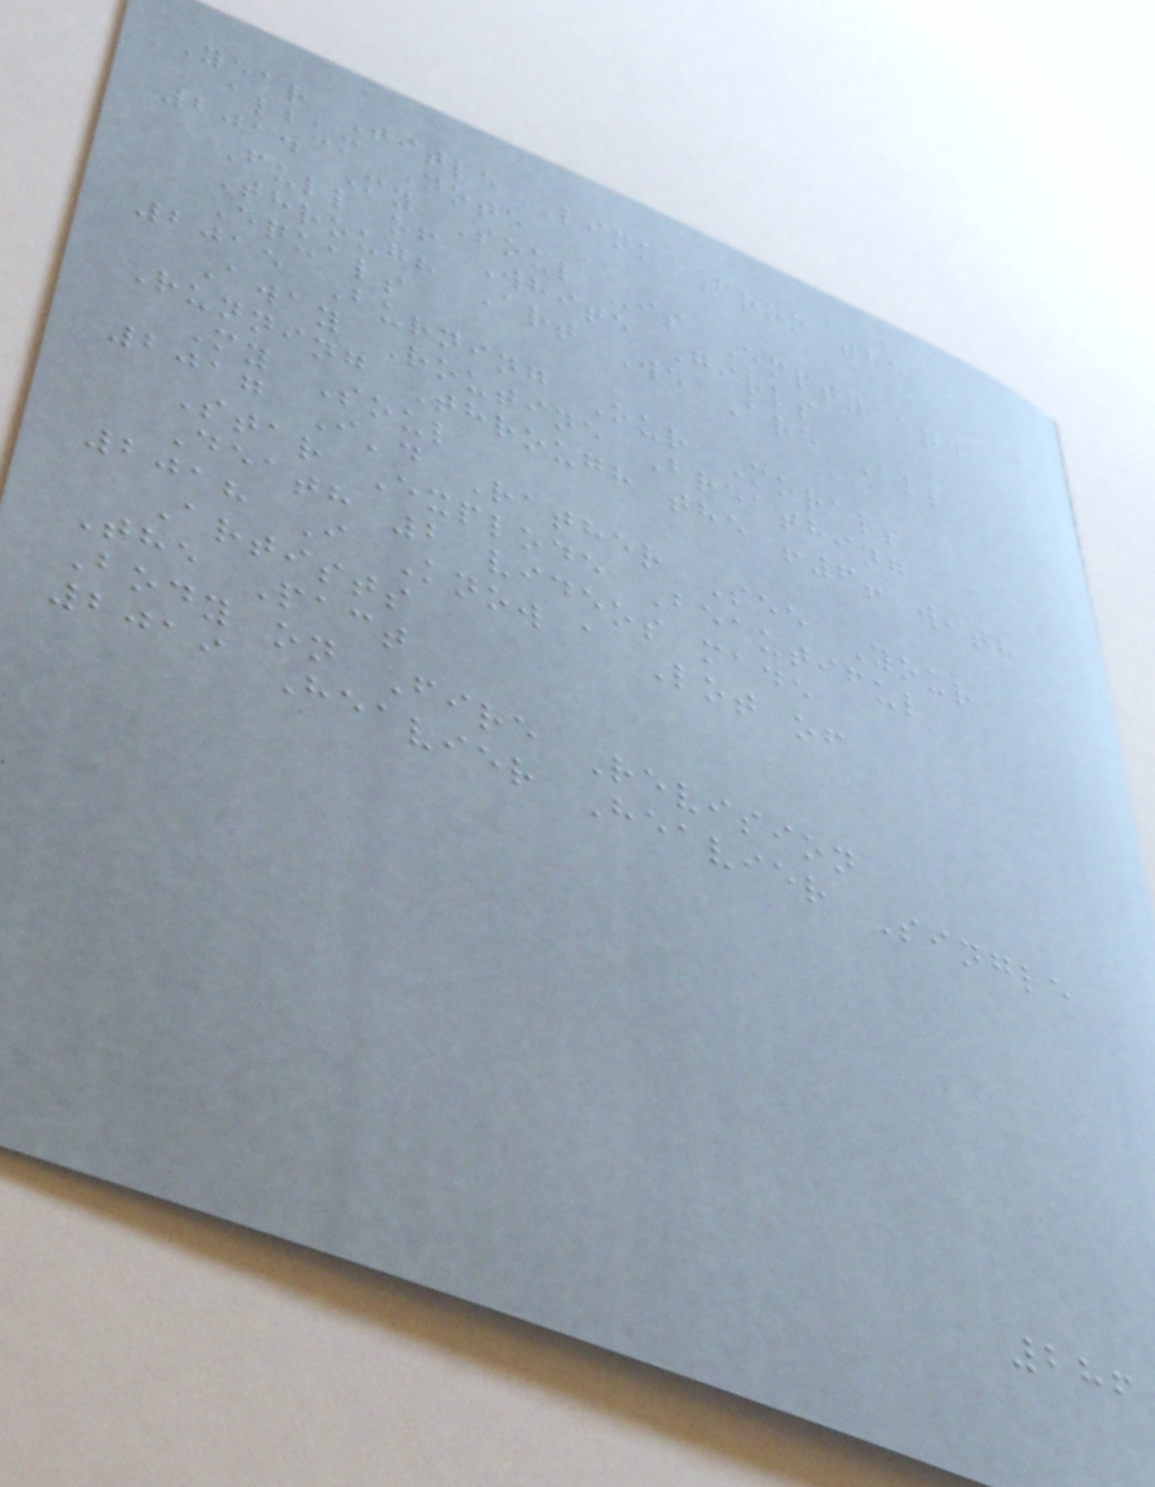Year Title Link From the
album Note
2014 My Soul Is Empty and
Full of White Girls
Through Art We Are All
Equals
2015 Burning Our Morals
Away Routine Breathing
Running Through the !6! with
My Soul
2017 I'd Rather See Your
Star Explode Beautiful
Death 2 videos made
2018 I Know a Lot of
Artists
The Pact
Body on Fire Revision
2019 Heavier Heavier Single
286
